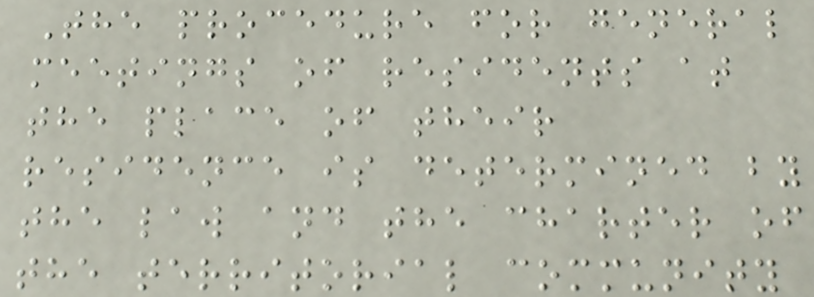The procedure for general
meetings of residents at
the place of their
residence is determined by
the law and the charter of
the territorial community
